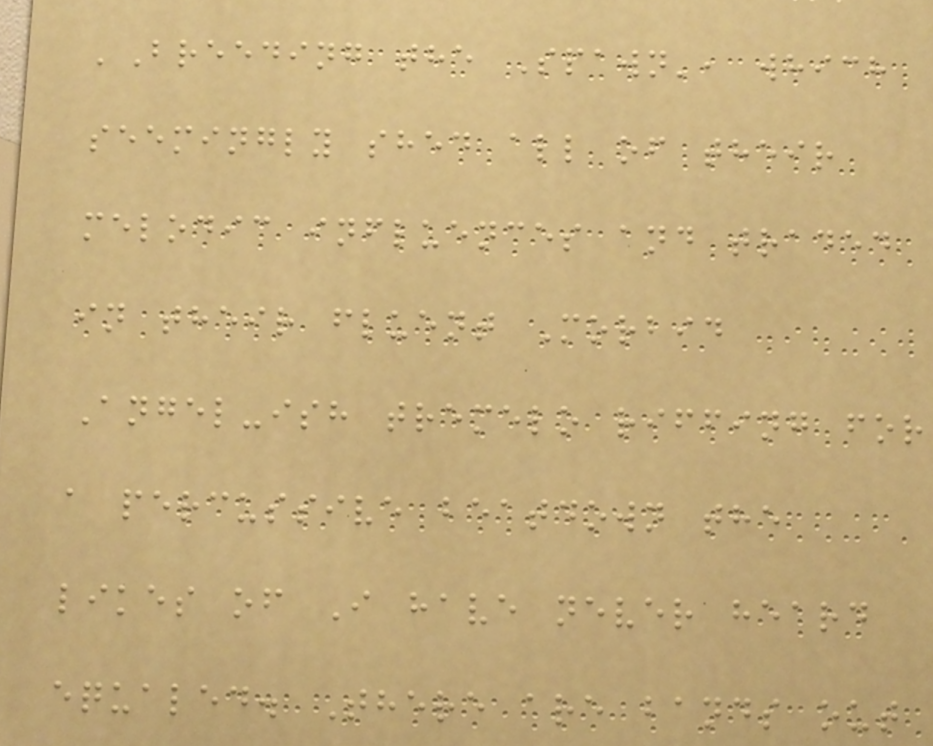'Breeding the Spawn', which
seemingly shed all of their
melodic influences and traded
in their fluent Morbid
Angel-ish tremelo riffing for
a percussive beatdown the
likes of I have never heard
equaled. There are bands out
